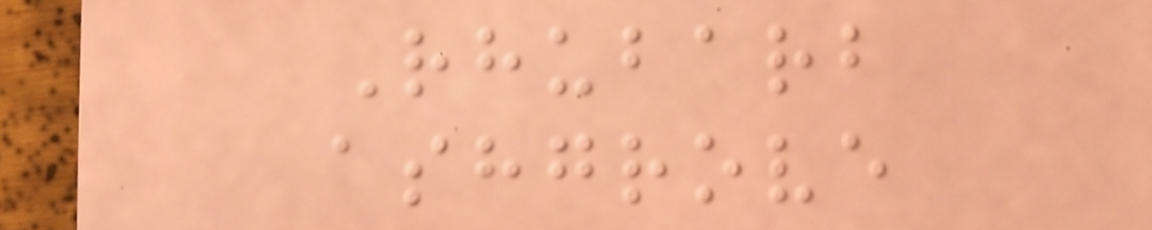Rhubarb
ashgrove
